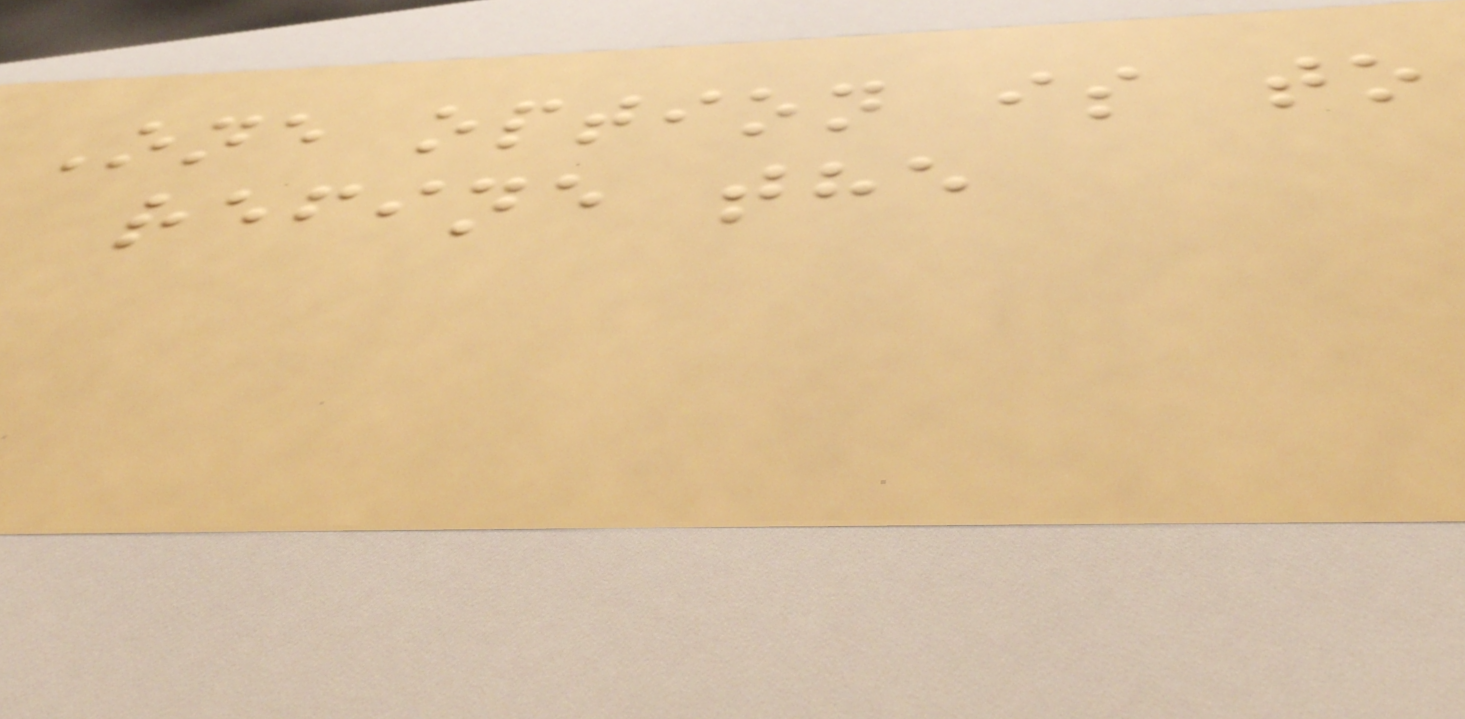One option is to
refine the
